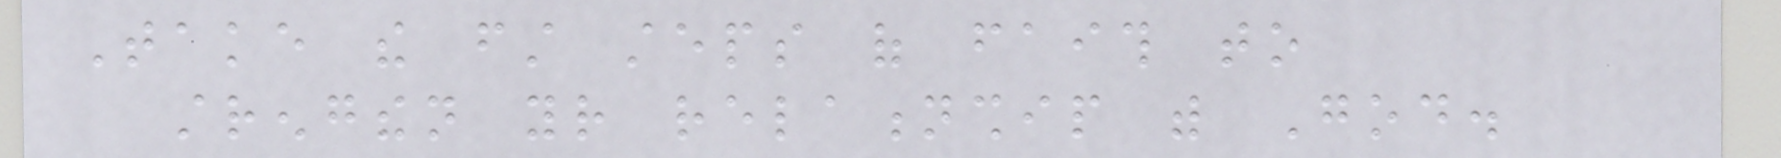Take the first steps of faith to
strengthen your relationship with God.
